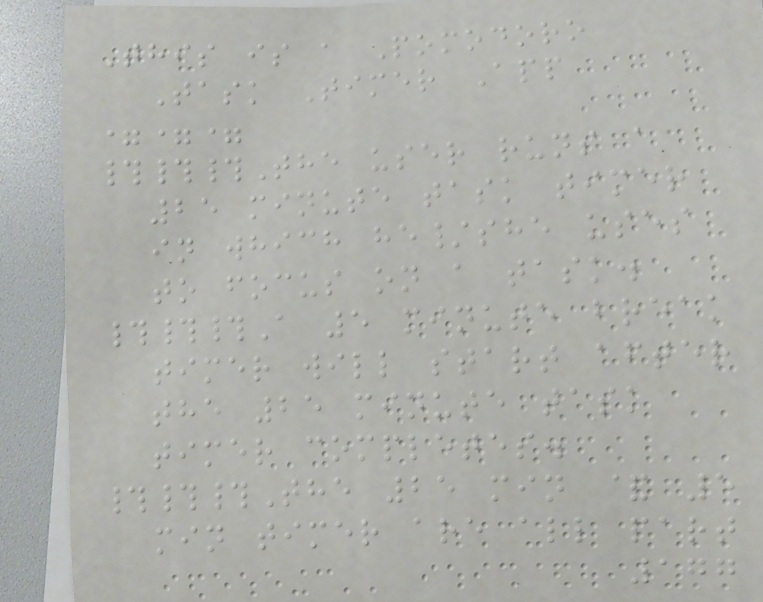This is a Pomodoro
Task Timer App
===
###The user runs a
25 minute task timer
in which he/she uses
to focus on a task.
###A 5 minute break
timer will start after
the 25 minute task
timer completes.
###The 25 min & 5
min timer are all part
177
